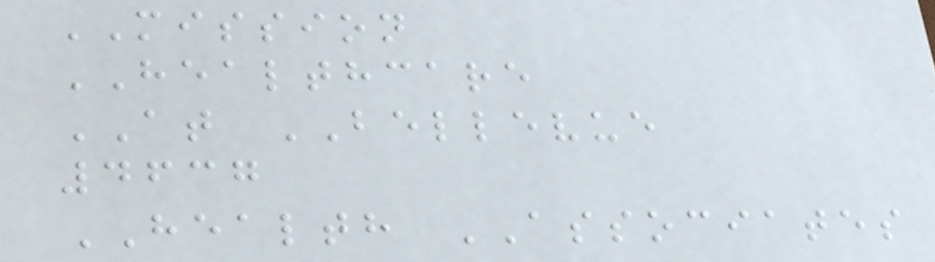MISSION
HEALTHCARE
AT BELLEVUE
4637
HEALTH ASSOCIATES
